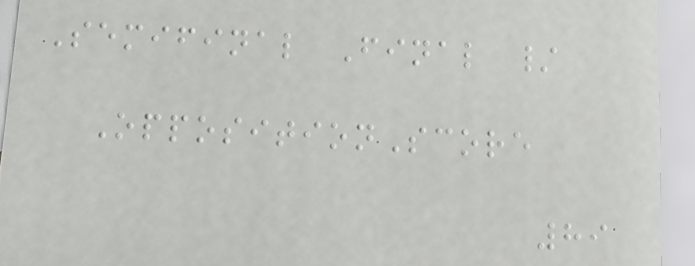Semifinal Final /
OppositionScore
89
